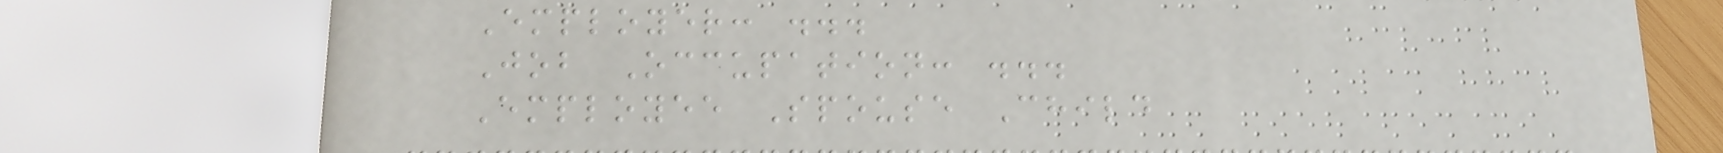Employer: ...
Job Occupation: ...
Employee Spouse Child
